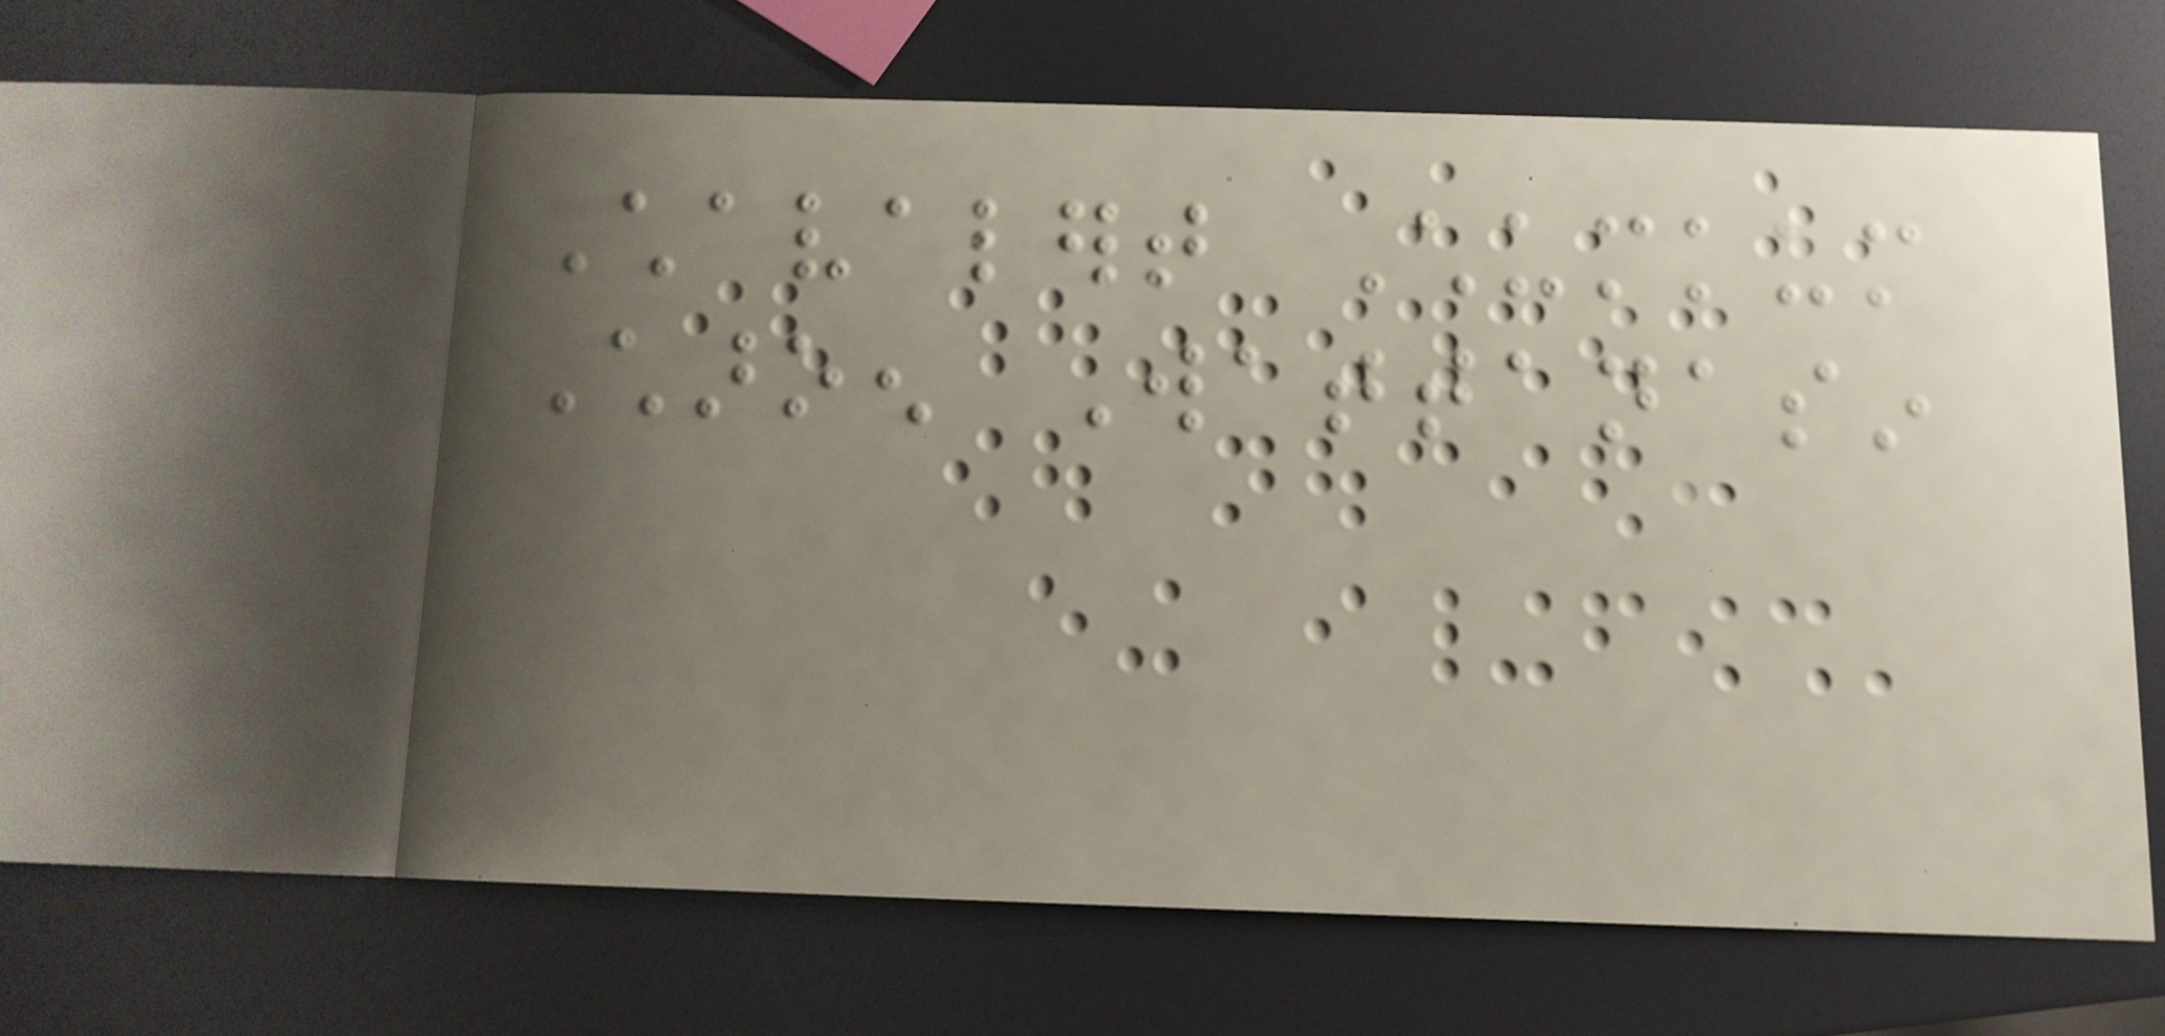Chavalert Chumkum
Charoen Wattanasin
